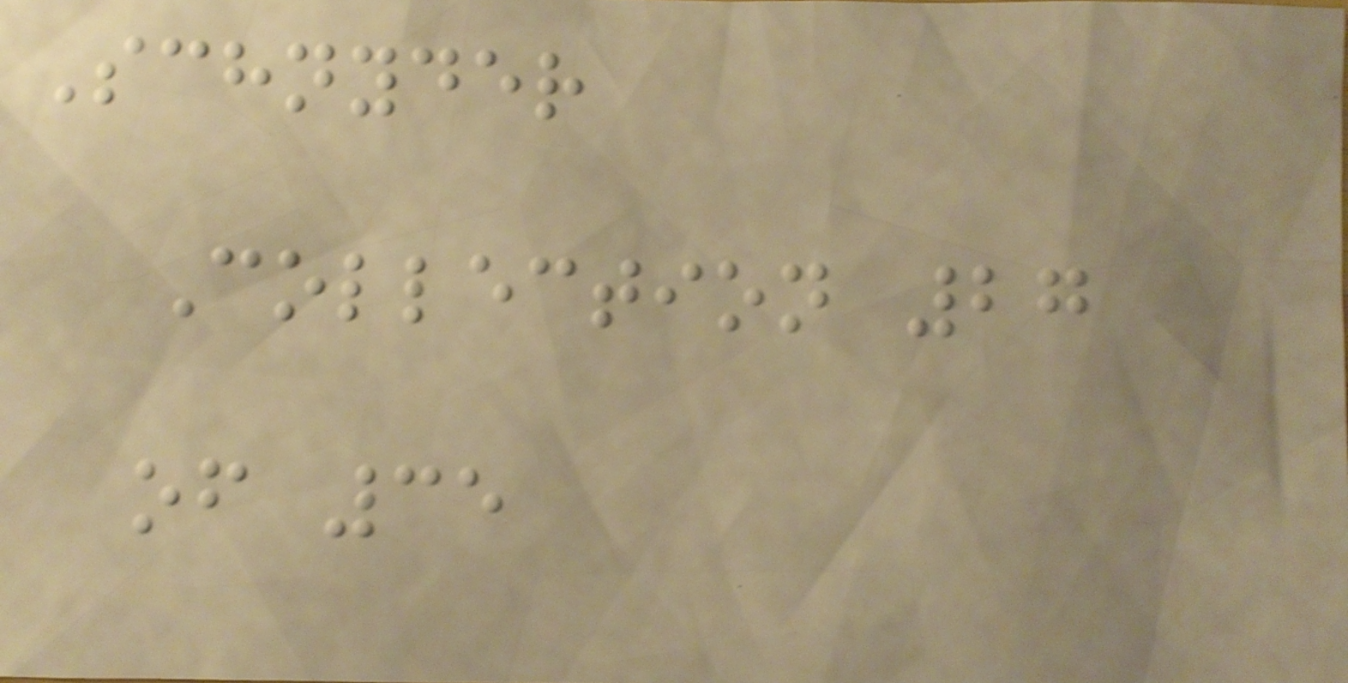Schnyder
Collection 27
of 35
